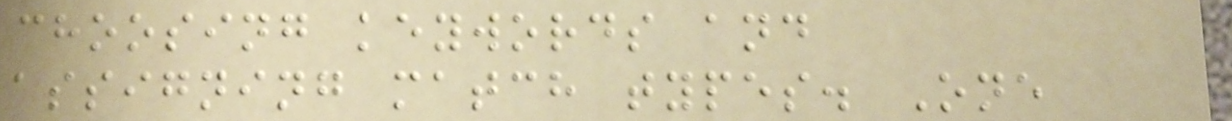choosing keywords and
assigning match types. One
